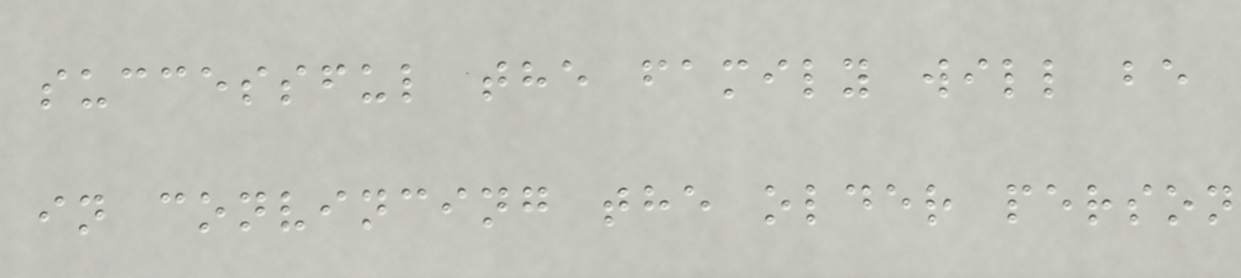successful the family will be
in convincing the older person
